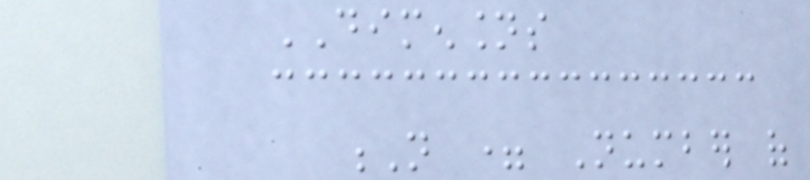DIMENSIONS
N = Number of
